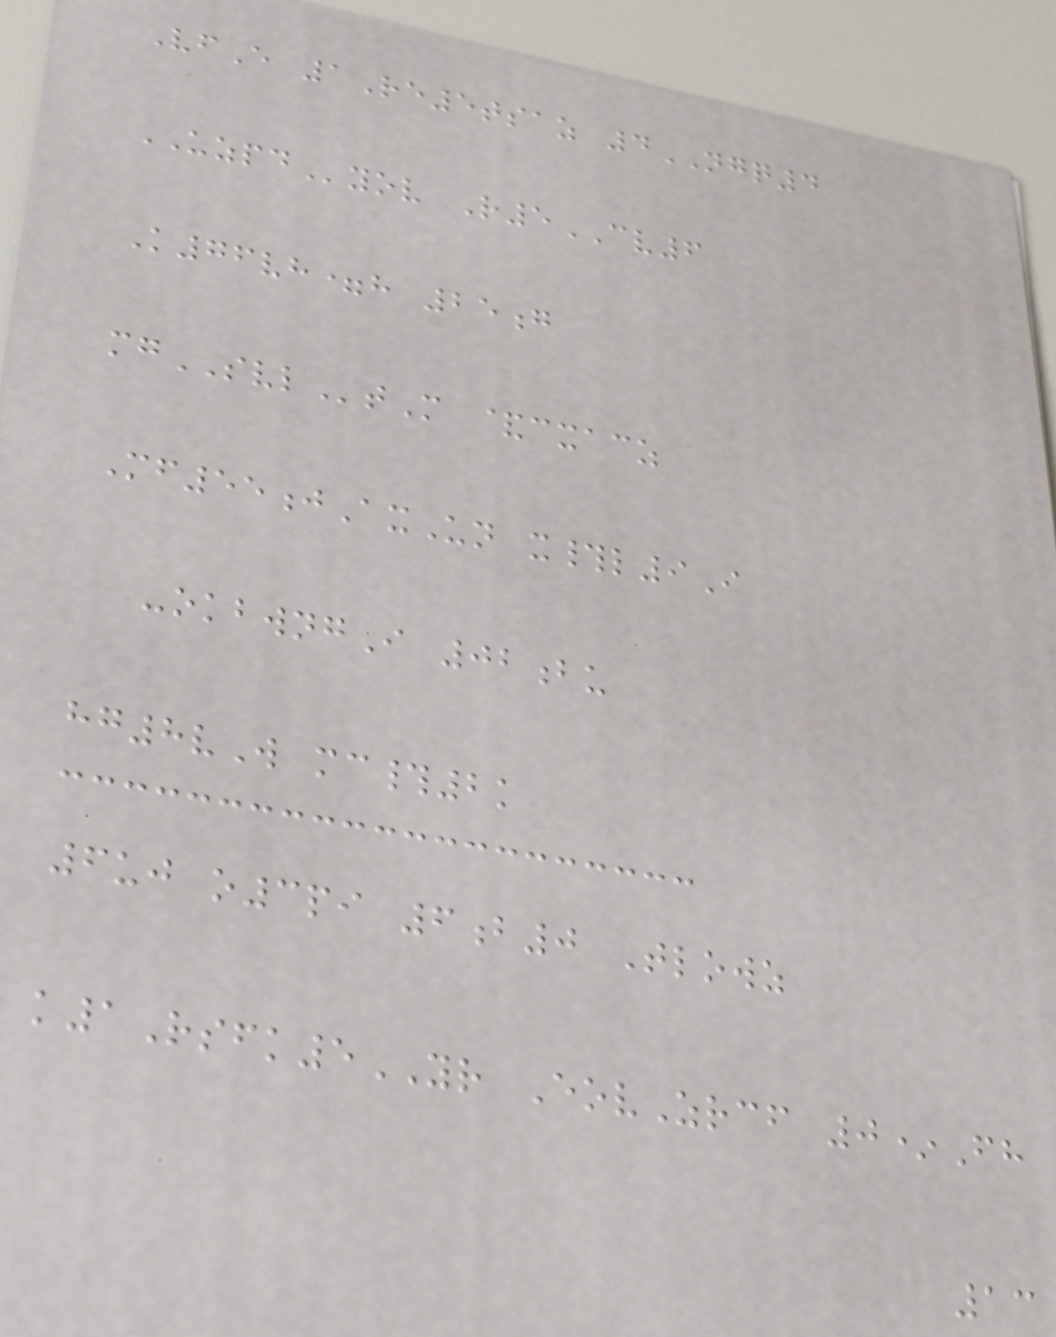VfE 1Re5tsaz 4NGQ4
UZPDyov R5CV6
K76vh=h 25g
mgSVLtM &cxacz
Mf55jAxUn x#l9I
-okbwngI 02bu
hg8vW mc#2k
6uj o3pi 6b0 Tlowz
k1Rsfk5YR EovZrcf 0*Fh
13
